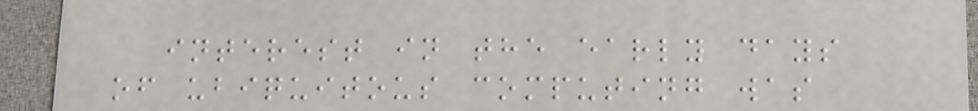interest in the early days
of ubiquitous computing was
